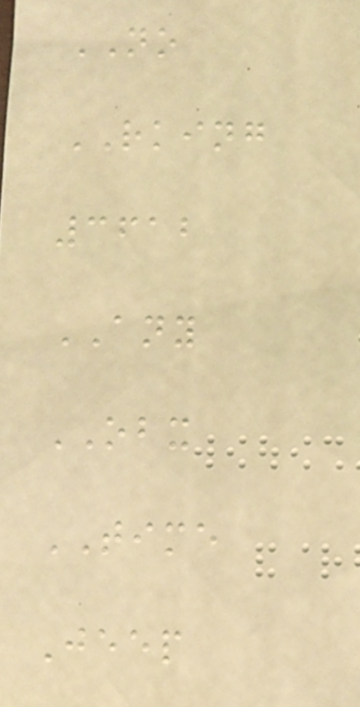NO
RKING
3612
ANY
OBX
TIME
Jeep
